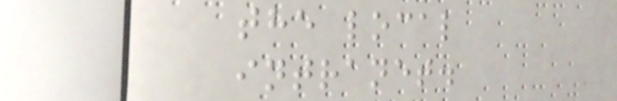the local
intranet.
